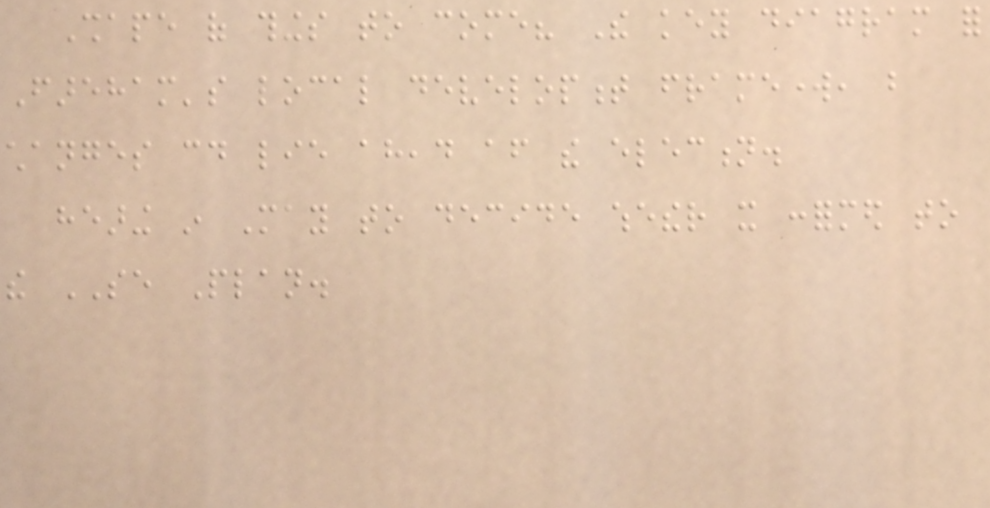Shape of things to come? The key diagram for
Fareham's local development framework, but
changes could lie ahead after the election.
hearing in May to decide whether it conformed to
the SE Plan.
